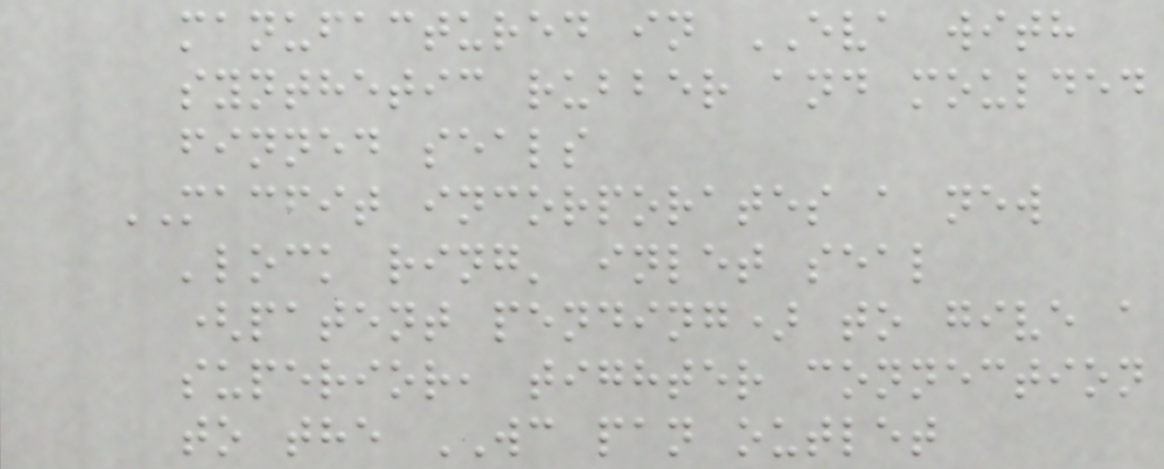manufactured in EVA with
synthetic rubber and moulded
finned seals
MACFIT incorporates a new
'lock ring' inlet seal
(patent pending) to give a
superior, tighter connection
to the WC pan outlet
